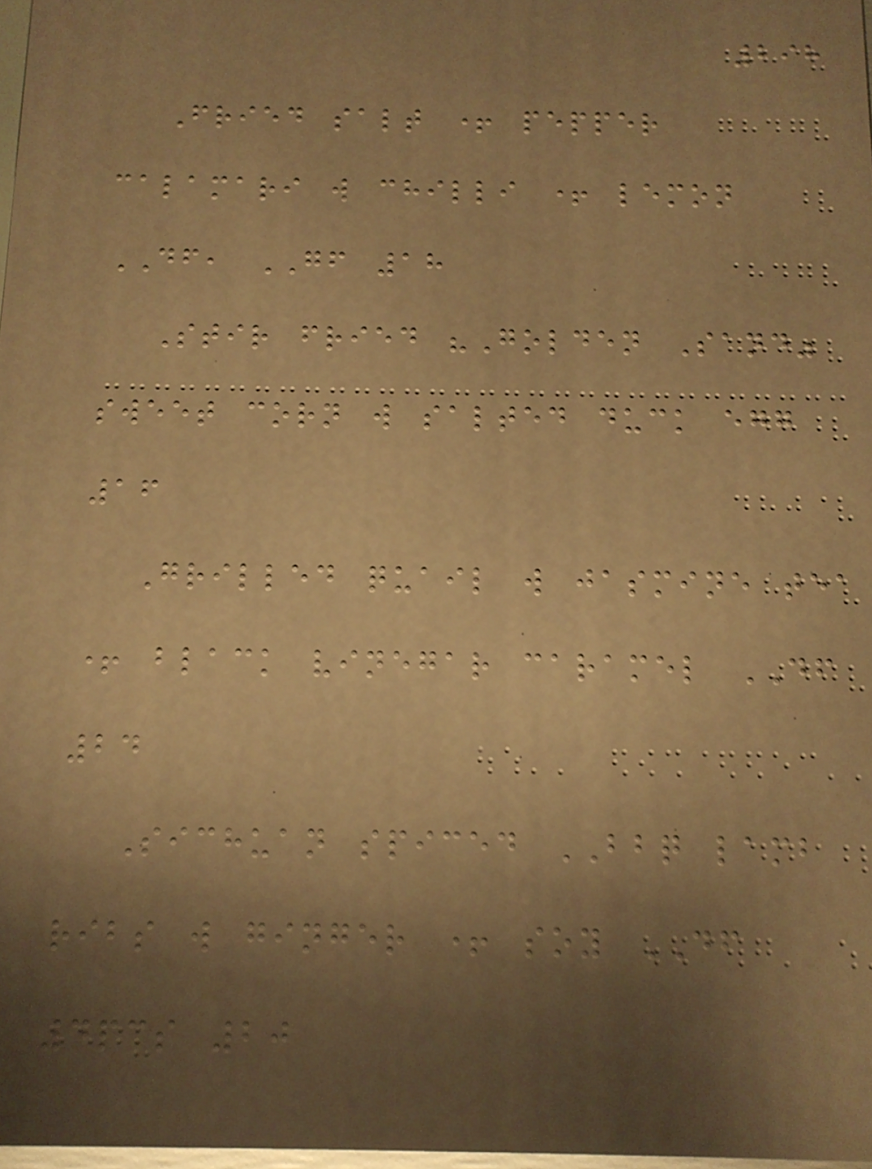298
Fried salt + pepper
calamari w chilli + lemon
DF, GF 18
Stir fried "Golden Sand"
sweet corn w salted duck egg
16
Grilled quail w jasmine tea
+ black vinegar caramel DF
24
Sichuan spiced BBQ lamb
ribs w ginger + soy DF
4pcs 20
